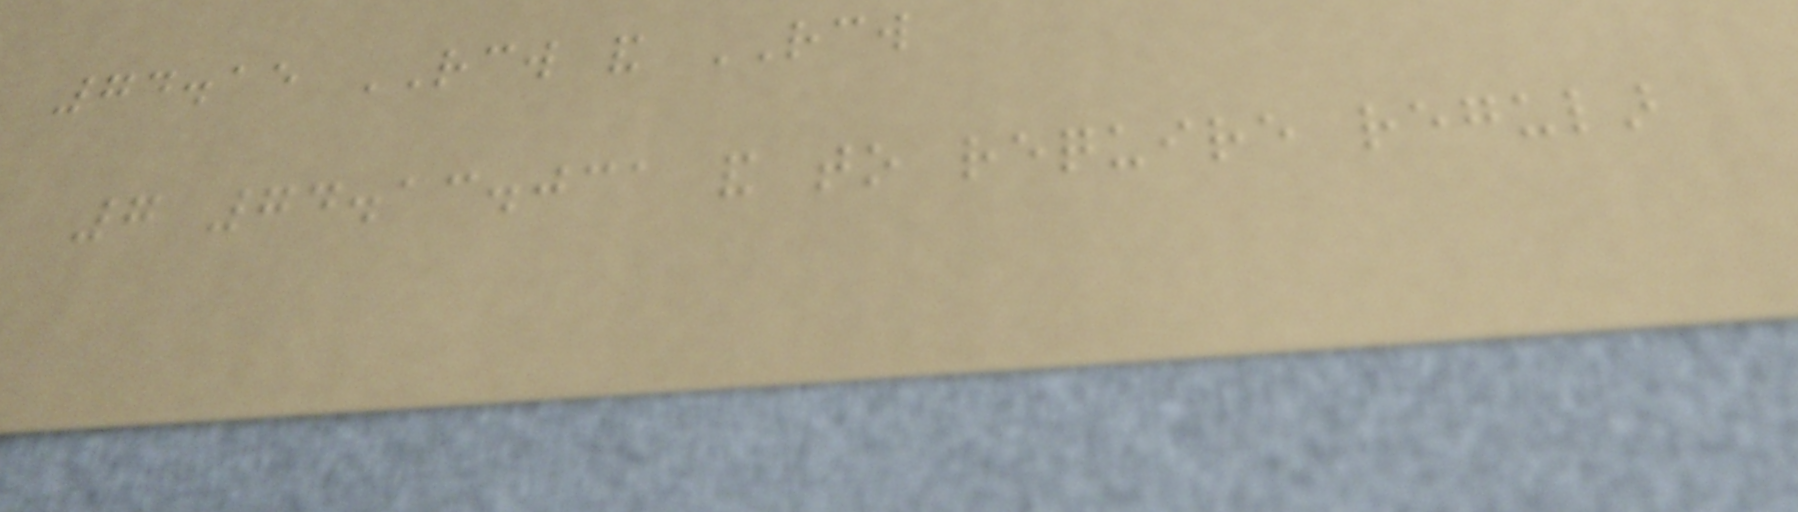74.15 RCW and RCW
7 74.13.031 and to require regular
